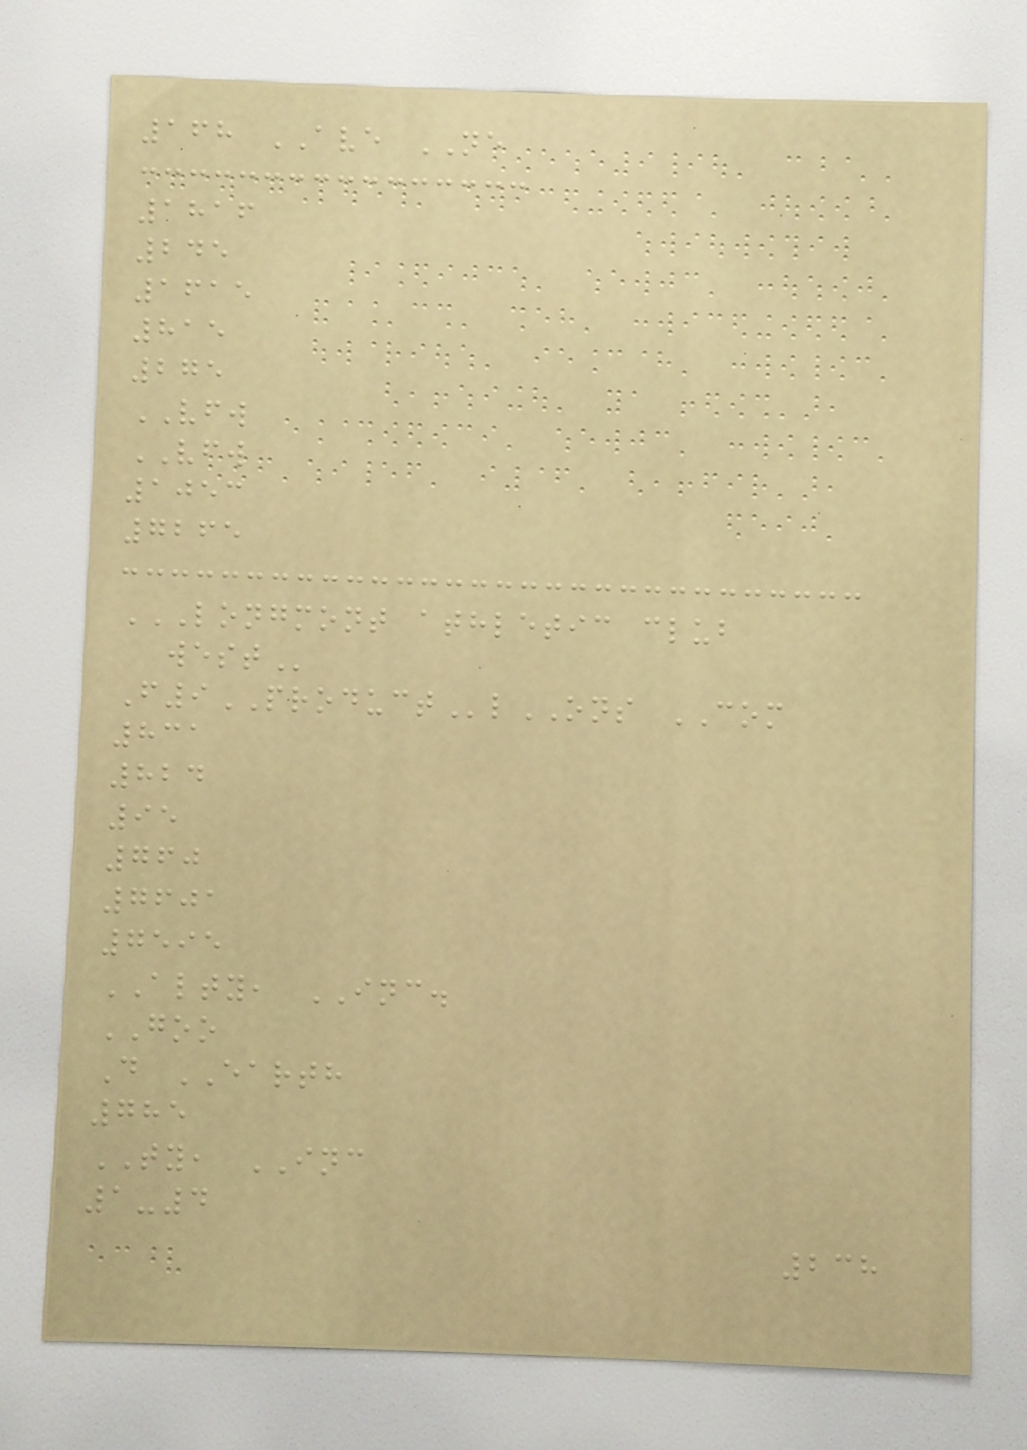168 AVE NE
1816
245
1615
815
275
VFW
VFW
1053
7265
LONGMONT ATHLETIC CLUB
WEST
F9PRODUCTlONS COM
831
824
95
760
7601
7595
ALTY, INC.
GOO
D EARTH
785
TY, INC
1-4
238
